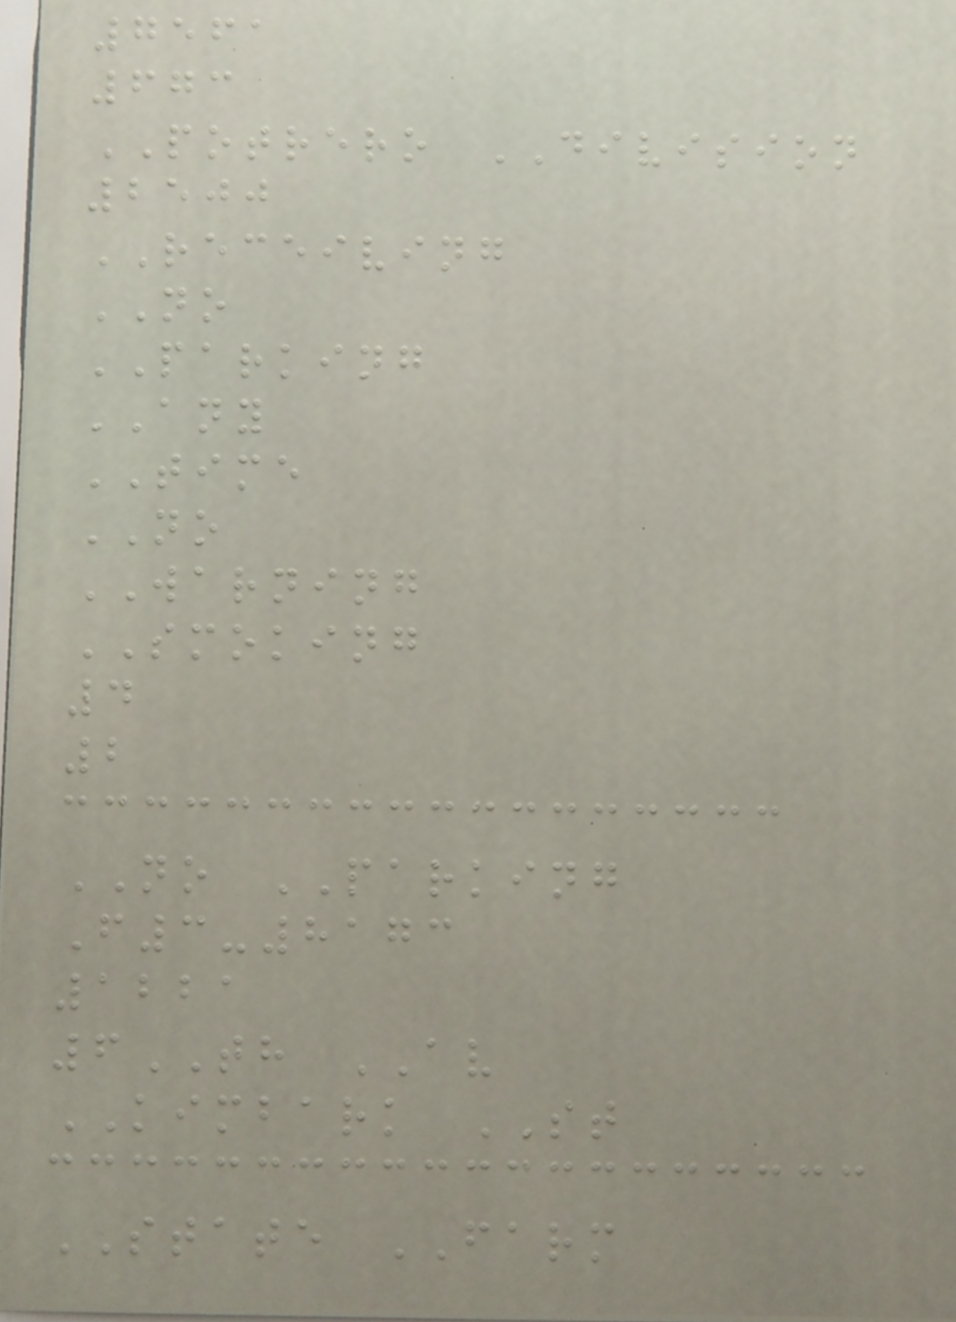7561
673
POTRERO DIVISION
2500
RECEIVING
NO
PARKING
ANY
TIME
NO
WARNING
SMOKING
4
2
NO PARKING
F3-8173
1221
6TH AV
KIMBARK ST
STATE FARM
